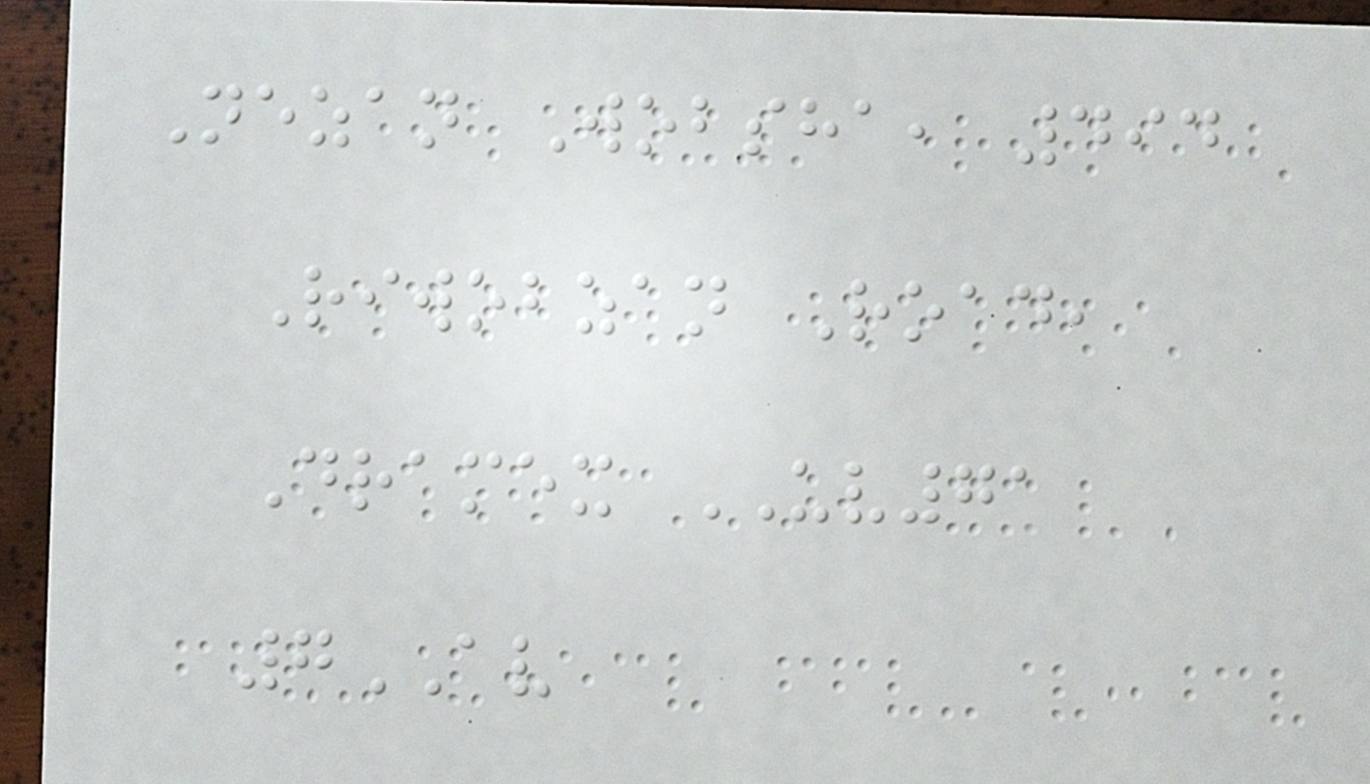Nezan Wobsha, 494
Riwobzan Road,
Dramex UV71
7AV
